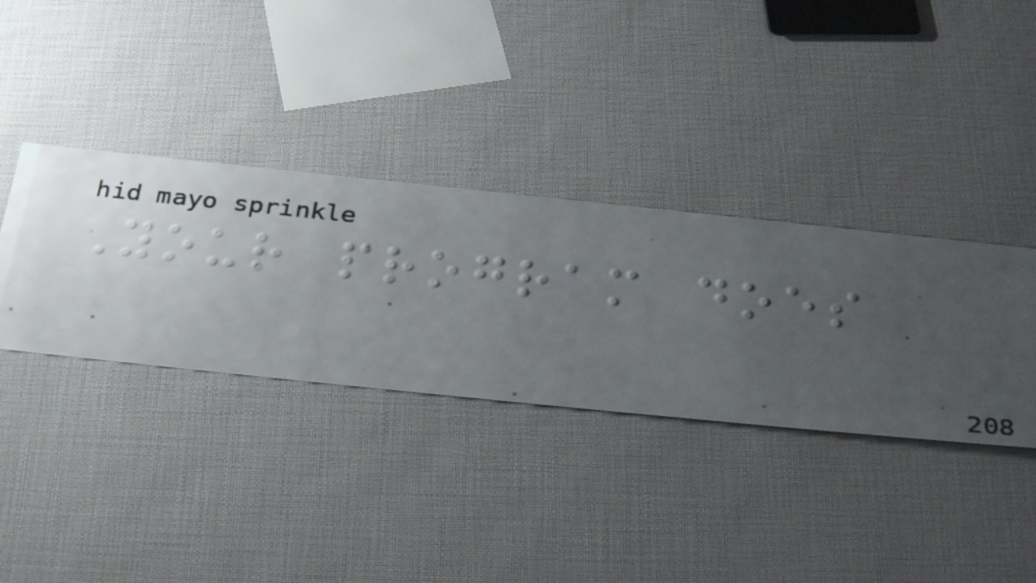Your program does
